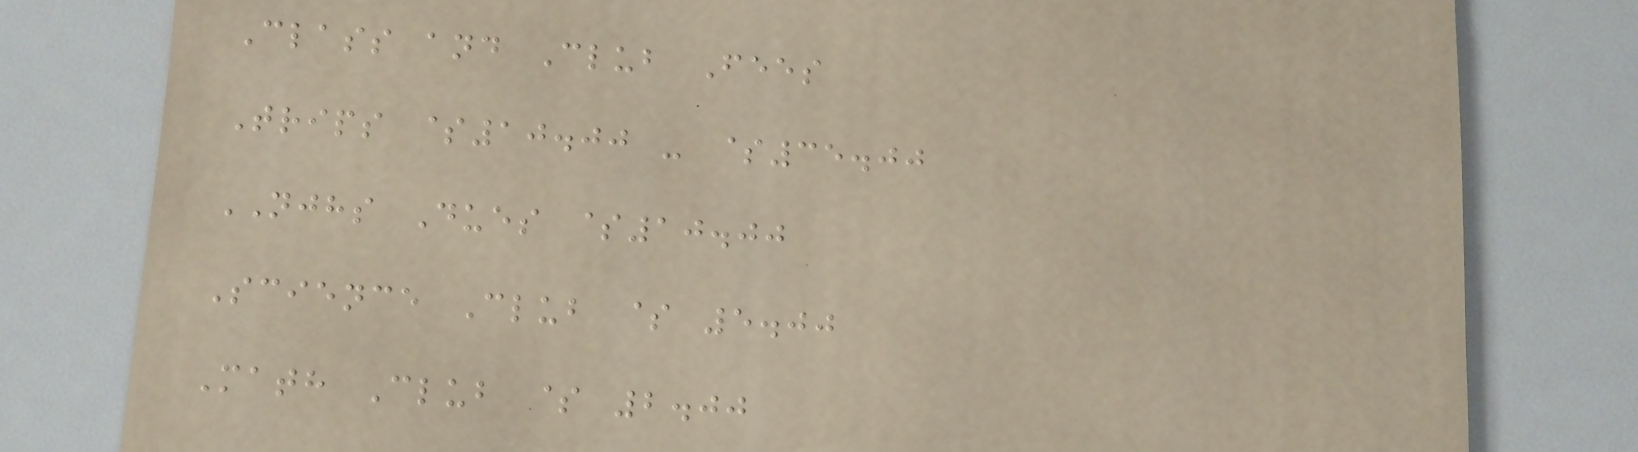Class and Club Fees
Trips $10.00 - $35.00
NJHS Dues $10.00
Science Club $ 5.00
Math Club $ 2.00
